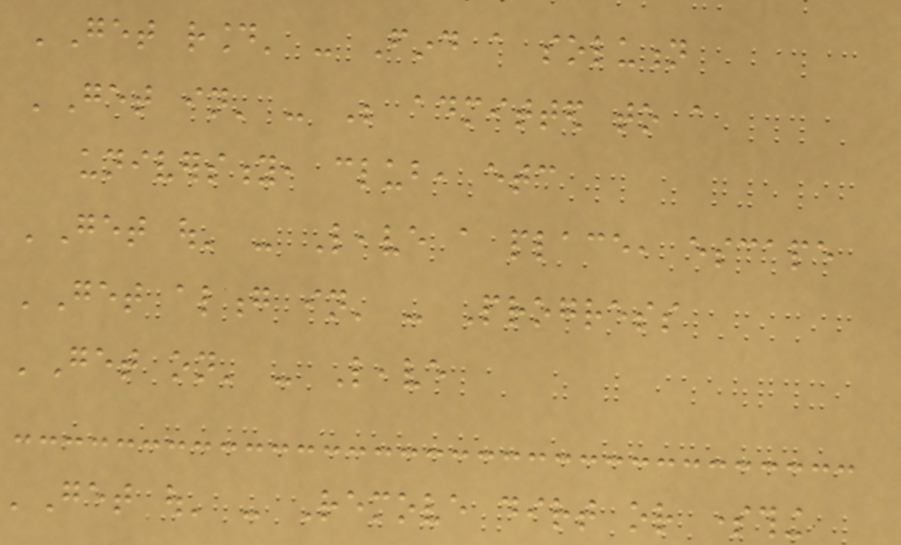'Get round' - Find a solution
'Get in' - Be admitted to a
university, club, etc
'Get out' - Leave a place, escape
'Get along in' - Progress
'Get on' - Leave
'Get out' - Remove dirt or something
